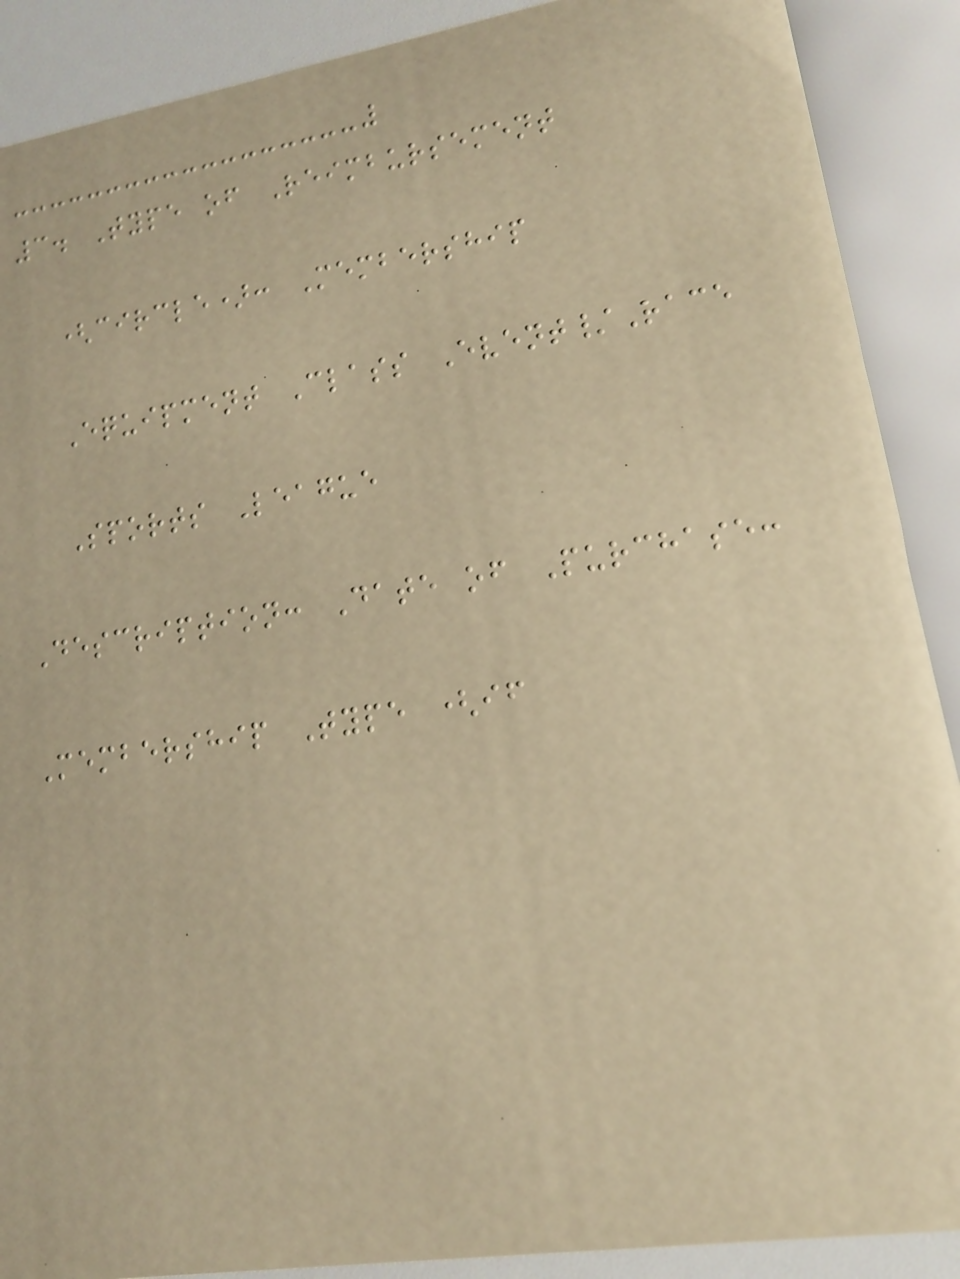3. Type of Reimbursement
(circle): Membership
Equipment Class Event/Race
Sports League
Description: Date of Purchase:
Membership Type (if
